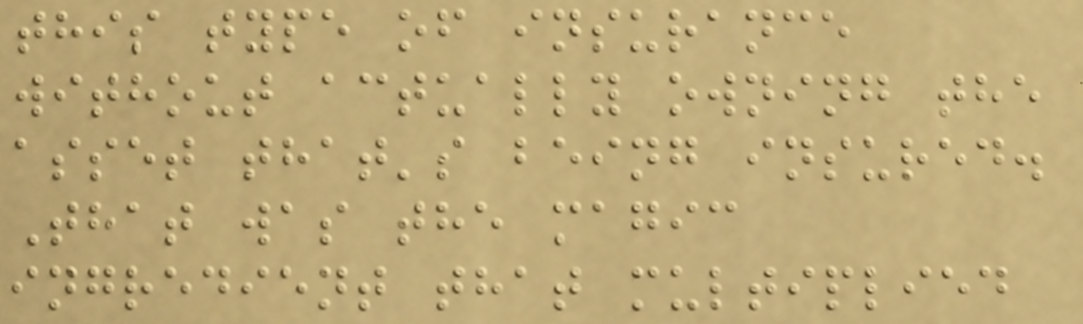this type of insurance
without actually owning the
asset that's being insured.
That was the magic
ingredient that multiplied
